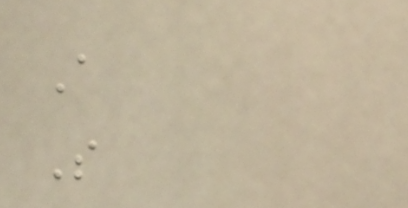A
S
